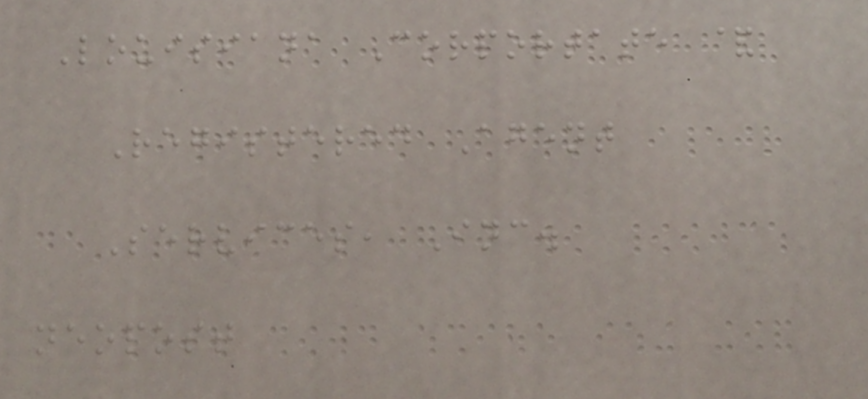Louisiana Corportate &
Registered Agent
Services, Inc.
neopost
